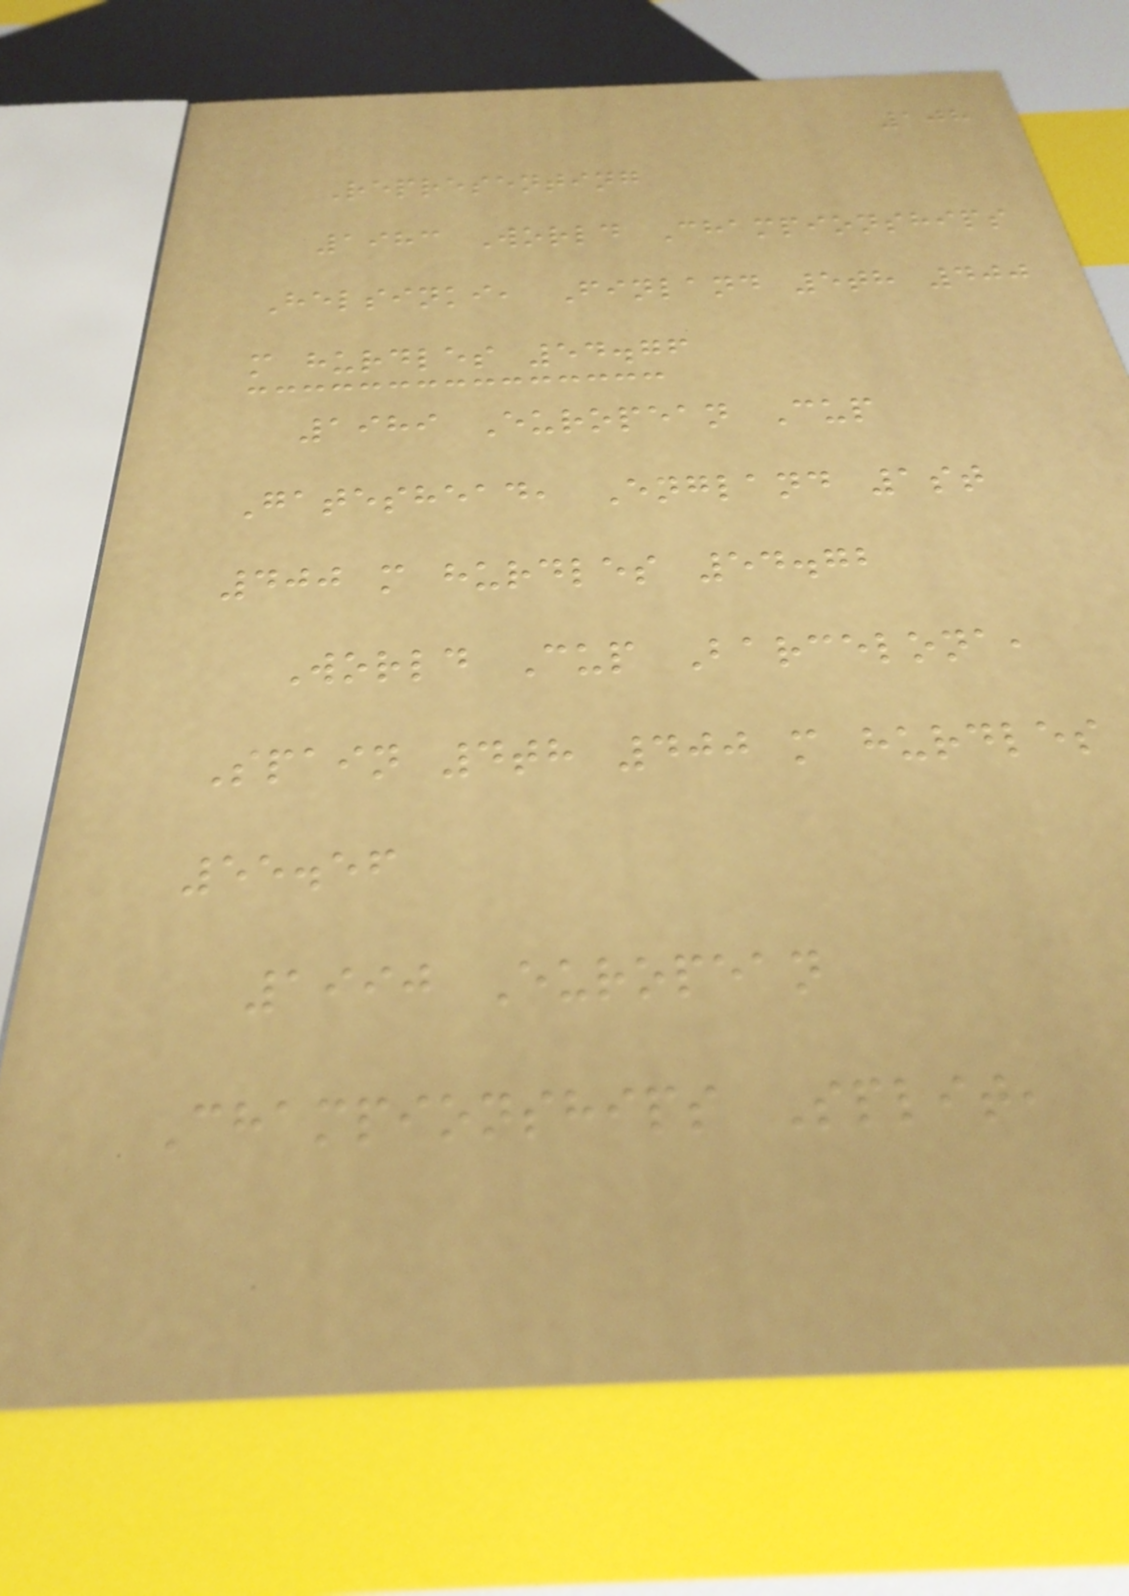108
Representing
1983 World Championships
Helsinki, Finland 5th 400
m hurdles 54.76
1989 European Cup
Gateshead, England 1st
400 m hurdles 54.72
World Cup Barcelona,
Spain 4th 400 m hurdles
55.56
1990 European
Championships Split,
